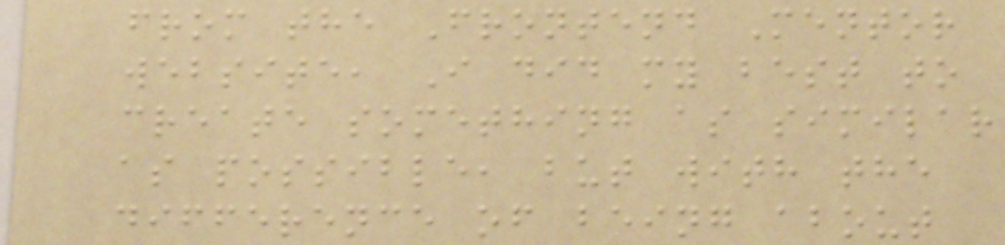from the Frontend Mentor
website, I did my best to
create something as similar
as possible, but with the
difference of being about
